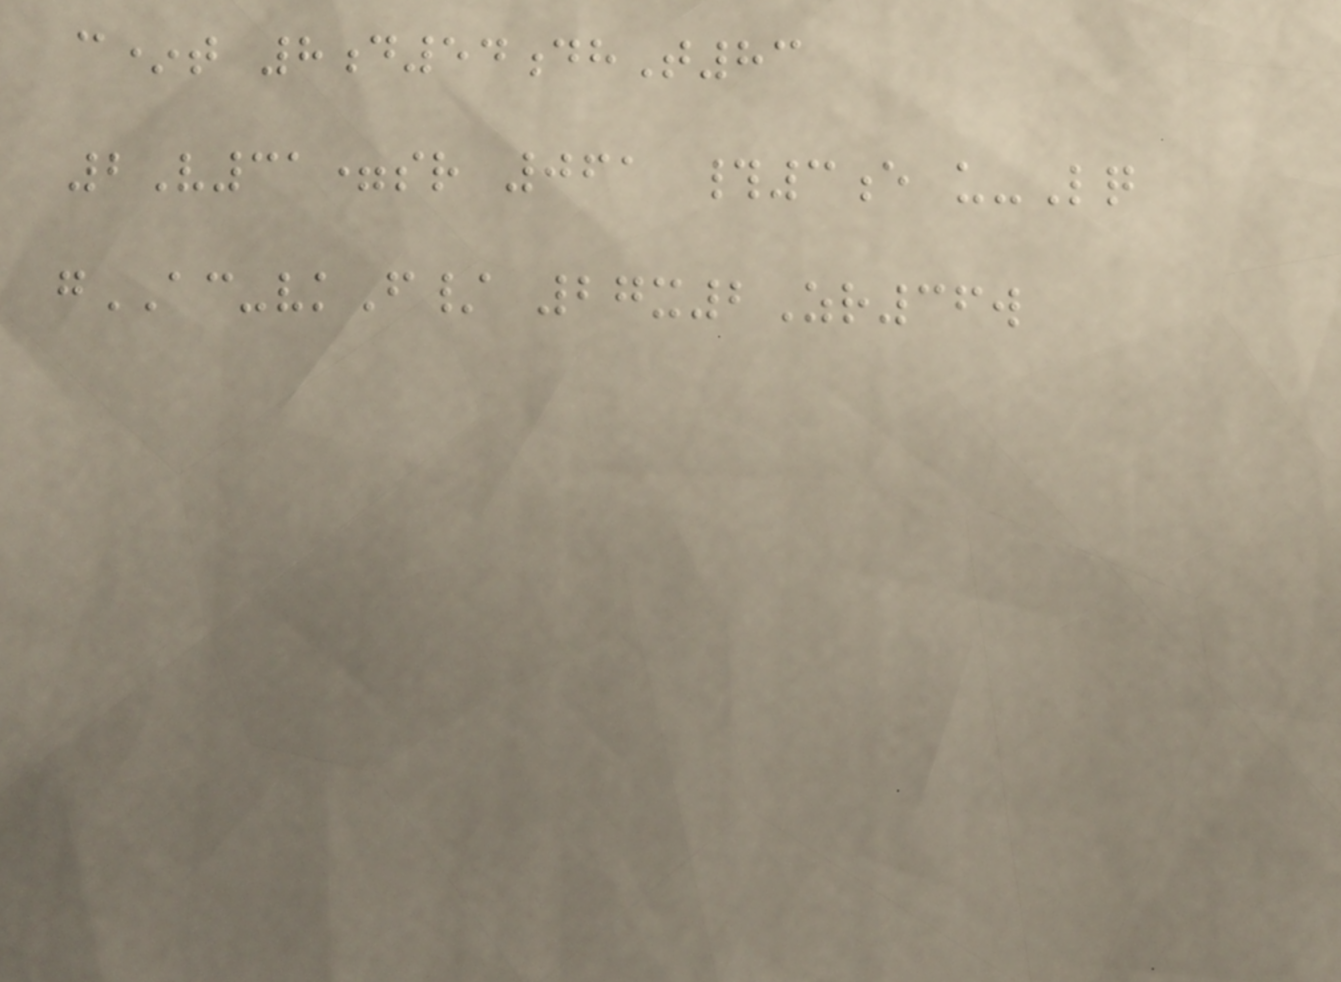c*t 8d54dhT83
2V31=sr 061 #3e u-Lq
gAC-vkF/ 27x2Zr36w
